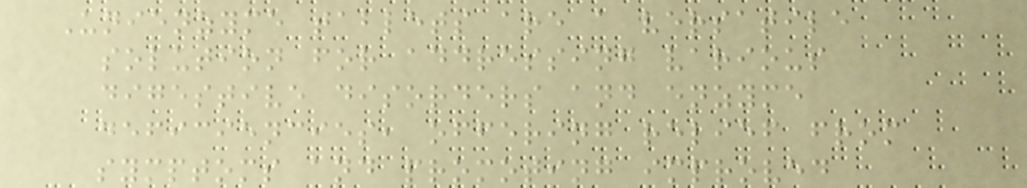Unienzyme tablets are a versatile
solution for addressing various
digestive disorders and enzyme
deficiencies, offering relief from
symptoms and promoting improved
